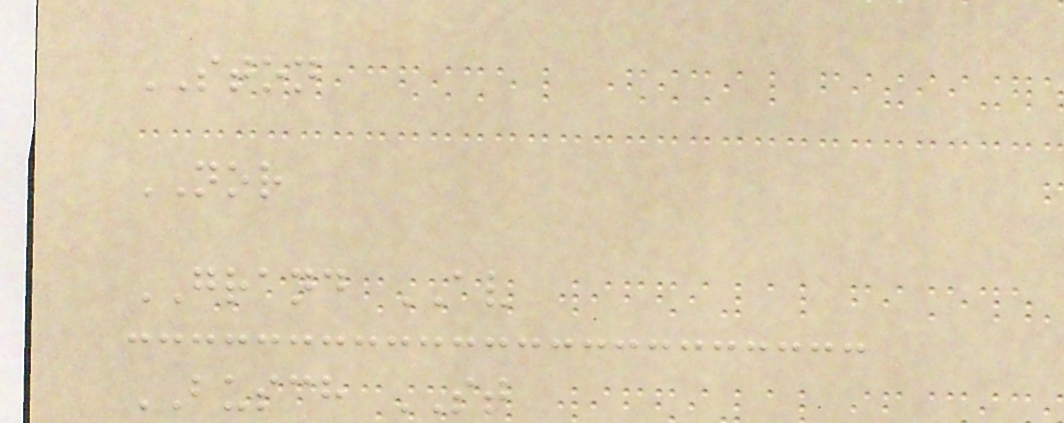STON
NOR
GRAND AV
BUSCH ST
